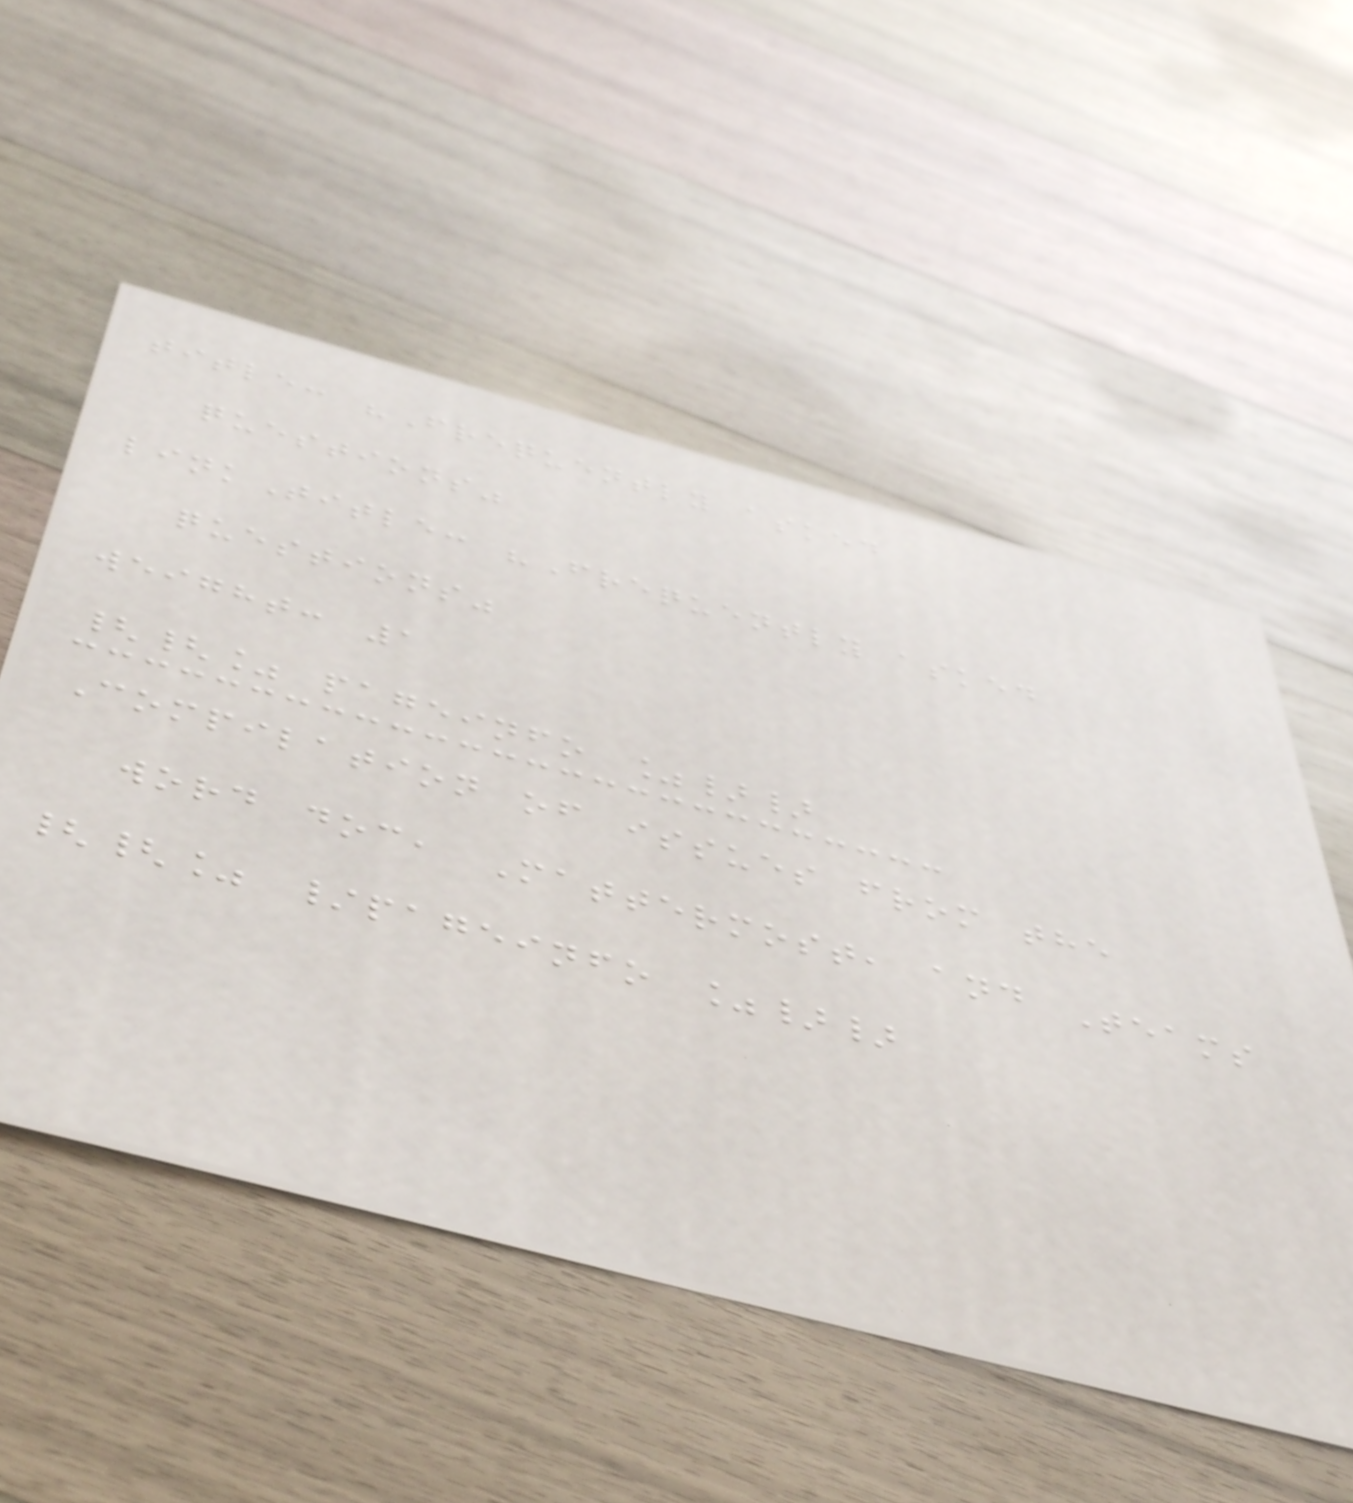title: "Frequently asked
questions"
linkTitle: "Frequently asked
questions"
weight: 1
{{% pageinfo %}}
Compilation of issues from the
word doc, Mattermost, and Teams
{{% /pageinfo %}}
